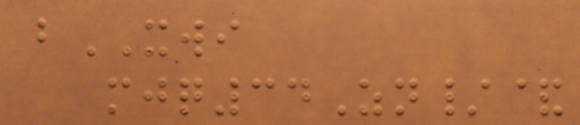bXWI
mjq34Zn/&
